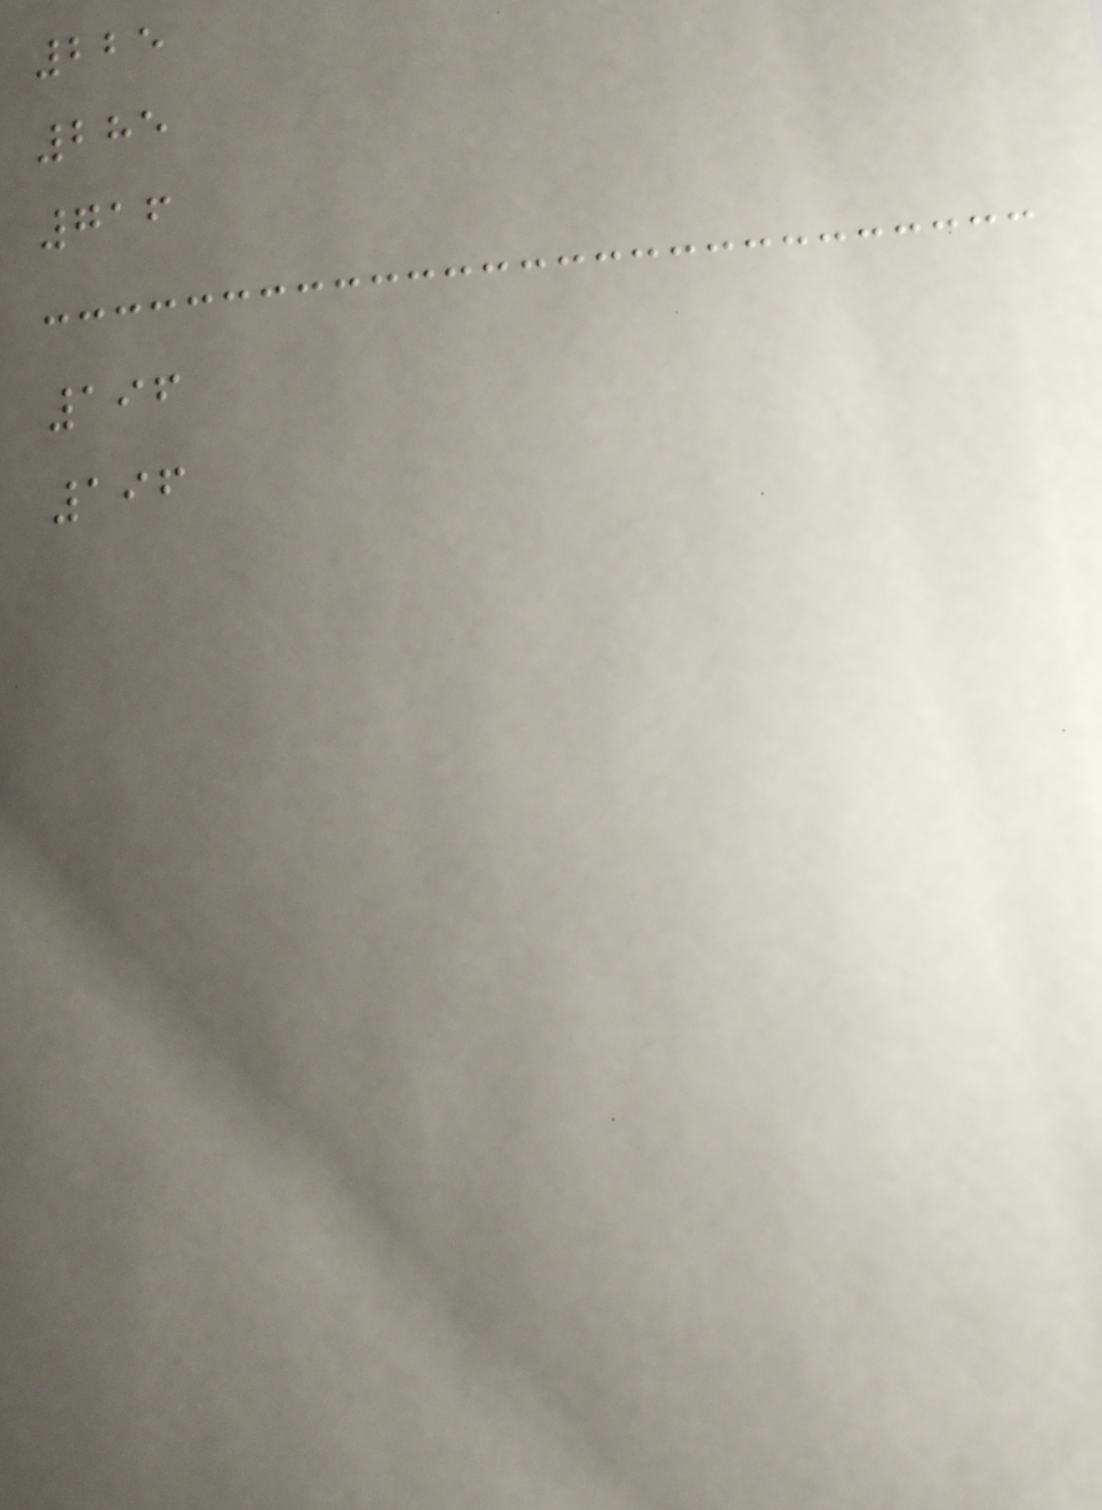225
285
716
196
196
